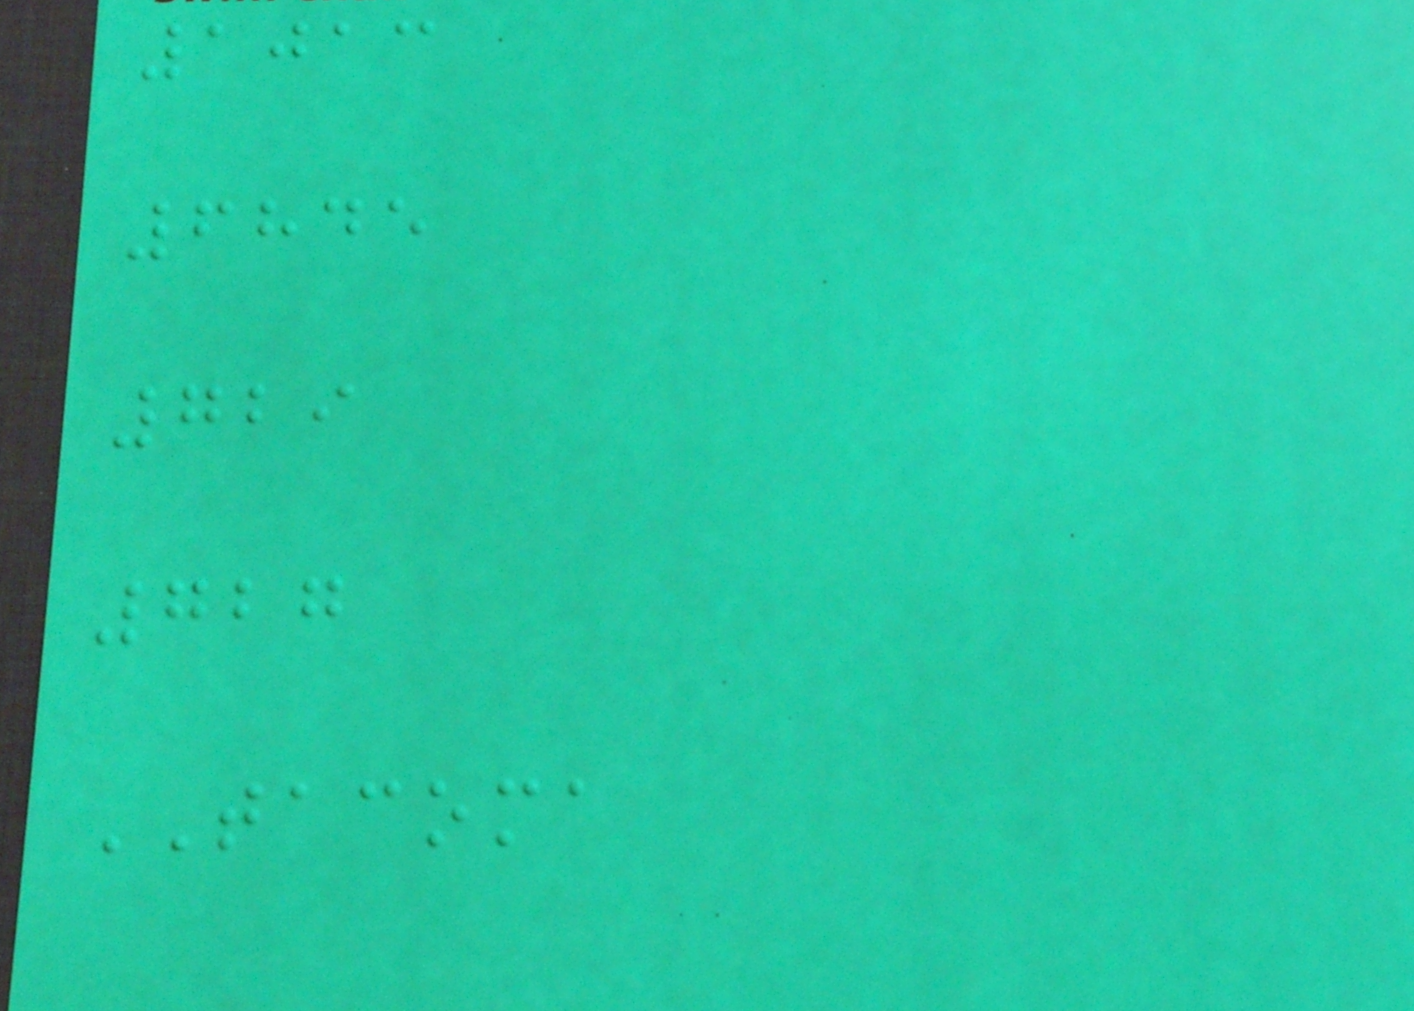1013
6845
729
727
TACOMA
